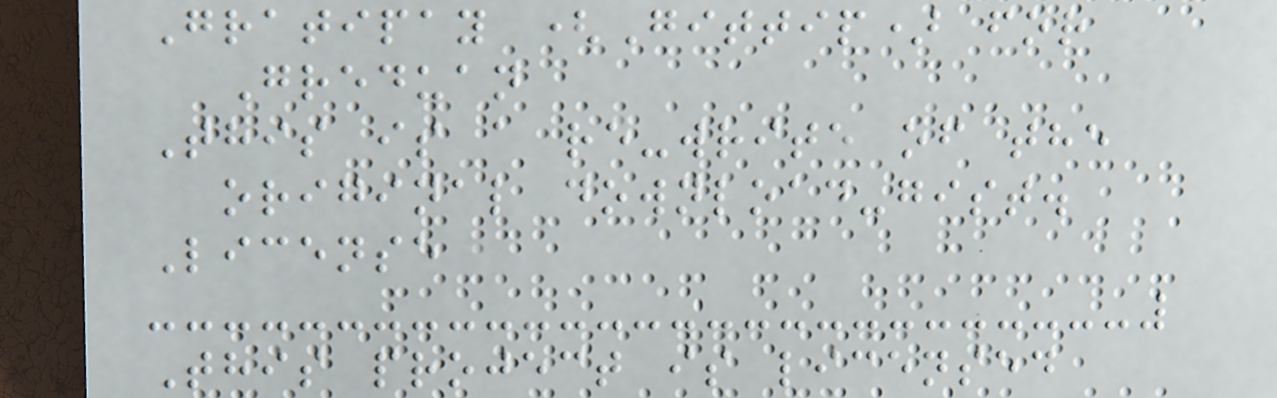Gratipay (Gittip) for
Greduan
This is a re-write of the
original download-gist.
License
This project is licensed
